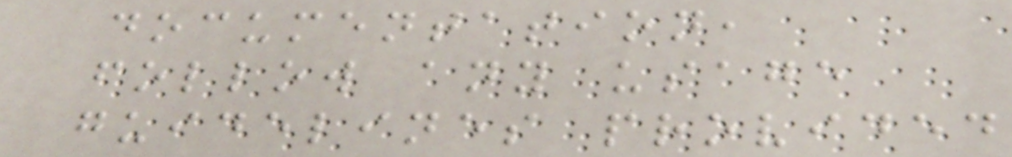documentation,
follow any usage
guidelines provided
